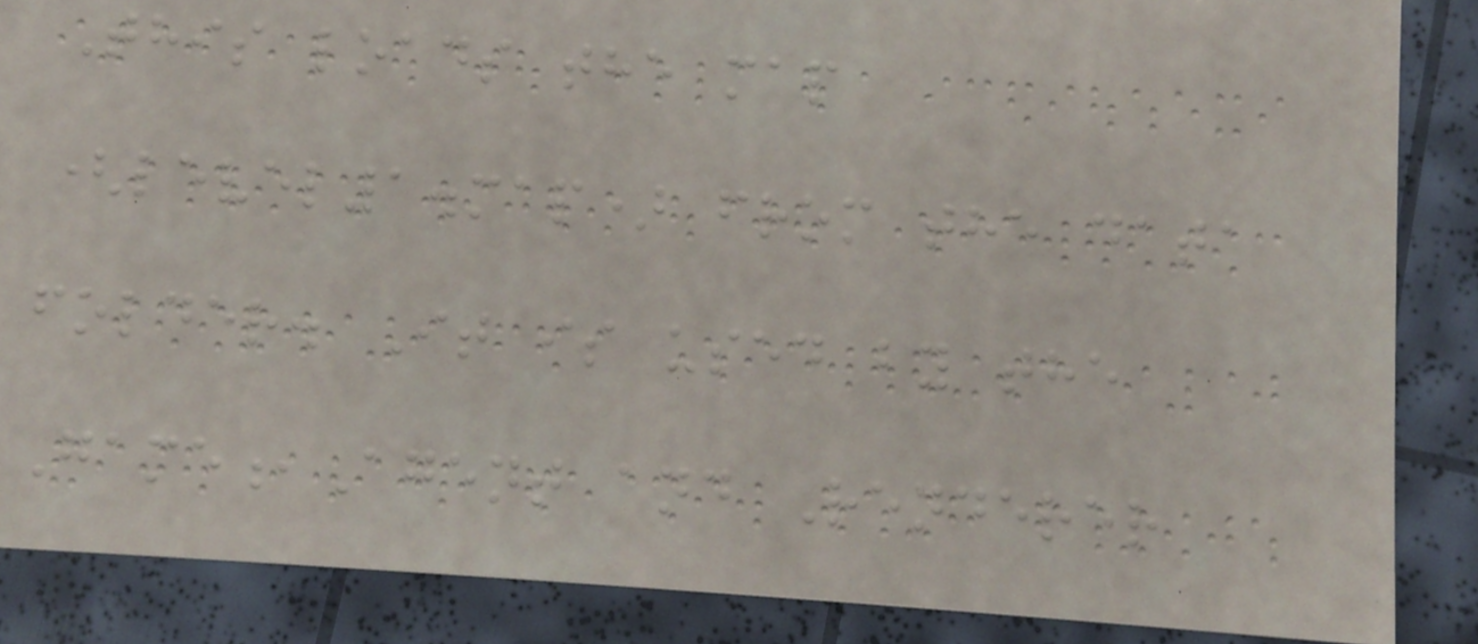This loads the map
(level1.map) from the data
folder. It is used by the
Game,Agent and Renderer
